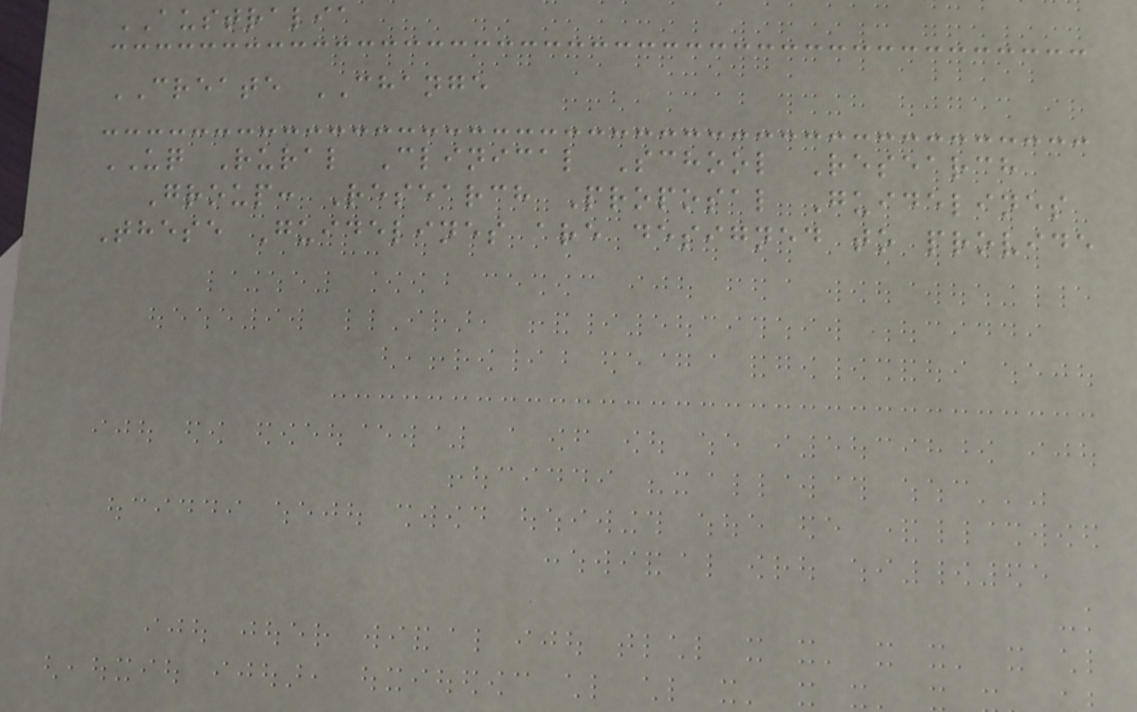AUSTRALIA
CREATE CHANGE
UQ Rural Clinical School Research
Group: Research Proposal Guidelines
These Guidelines are designed to provide
